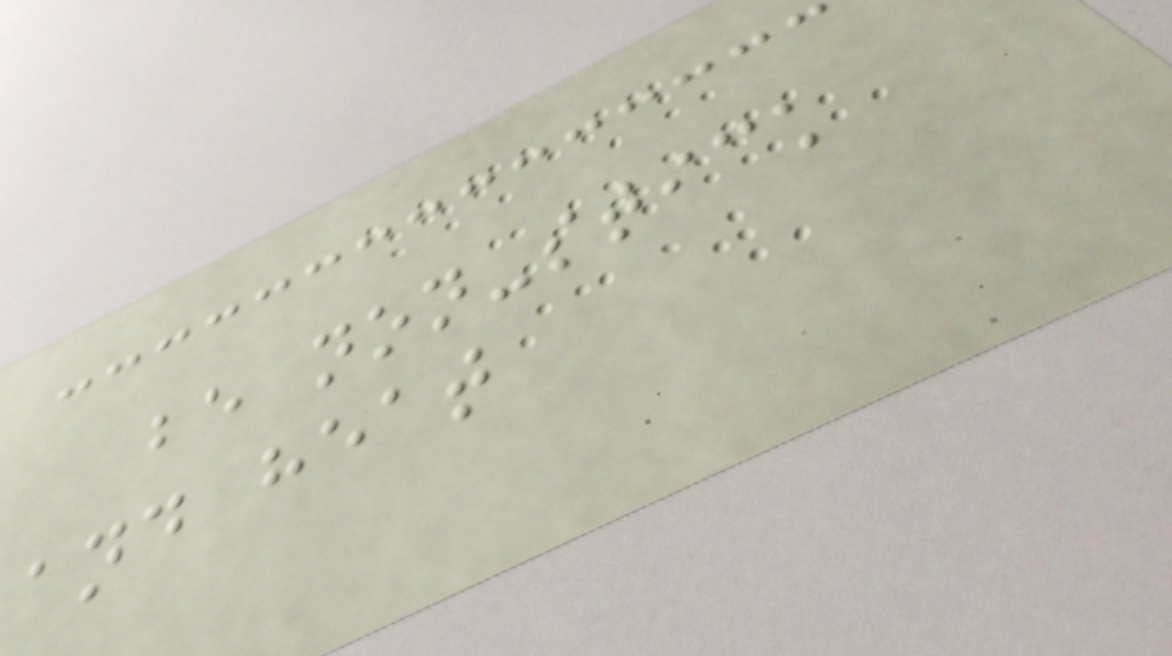be non-stick
and heat
